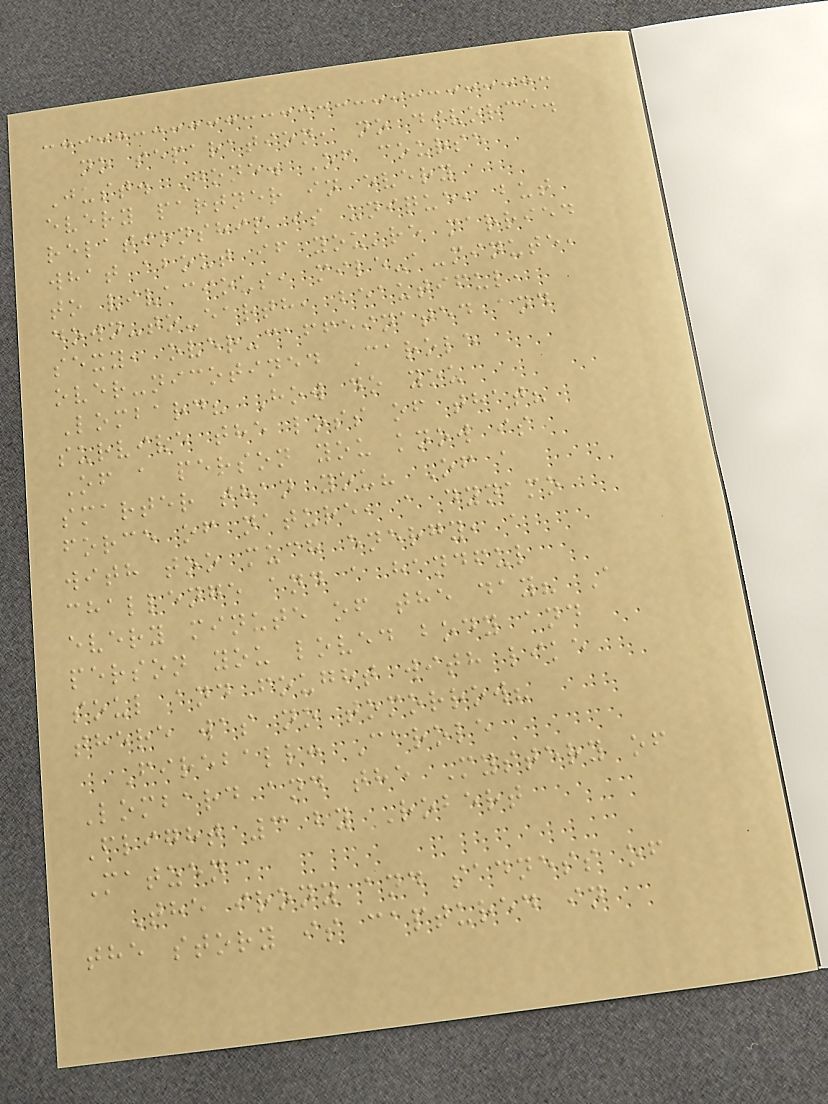no separation, no divorce.
Just. Gone. Of course
every partner in every
relationship is unique, but
what about if you're married
to vivacious, mile-a-minute,
down-to-earth, beautiful,
sexy, over-caffeinated and
over-nicotined Carole
Lombard? How do you
survive the loss of that?
Of a person you know is
smarter than you? Of a
force of nature, a dynamo
with too much energy, a
challenge and a handful
every minute of the day? A
person you loved body and
soul and fought with like
there was no tomorrow?
Fireball: Carole
Lombard and the Mystery of
Flight 3 by Robert
Matzen
The irony and sadness of
the story is captured in
